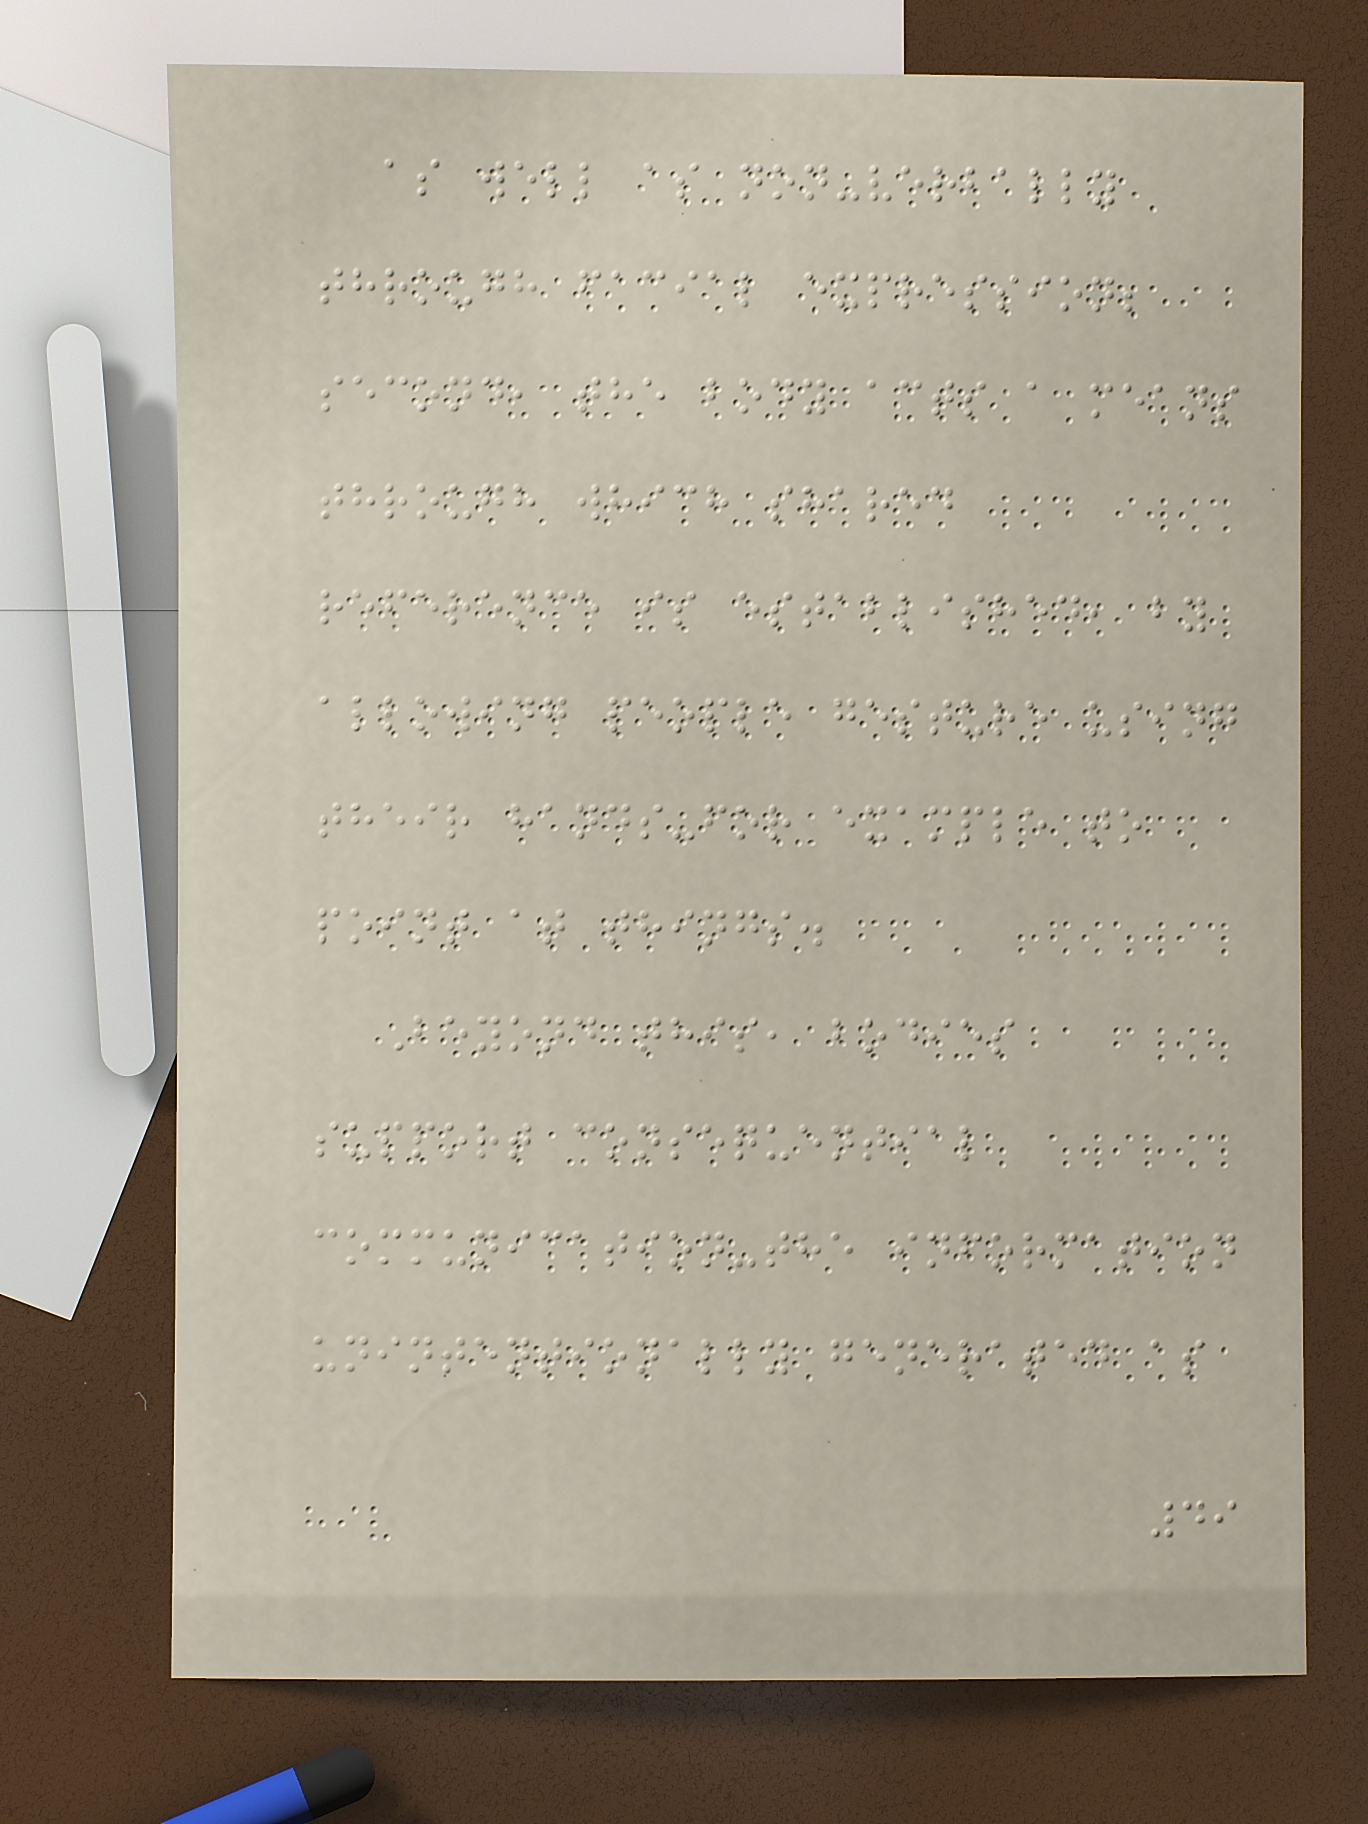as well as non-verbally
through facial expression;
second, the body acts a means
through which shared
reference is established, by
allowing people gesture using
their hands-for example to
point at things.
Beyond this, bodies
support consequential
communication-the information
unintentionally generated as
49
